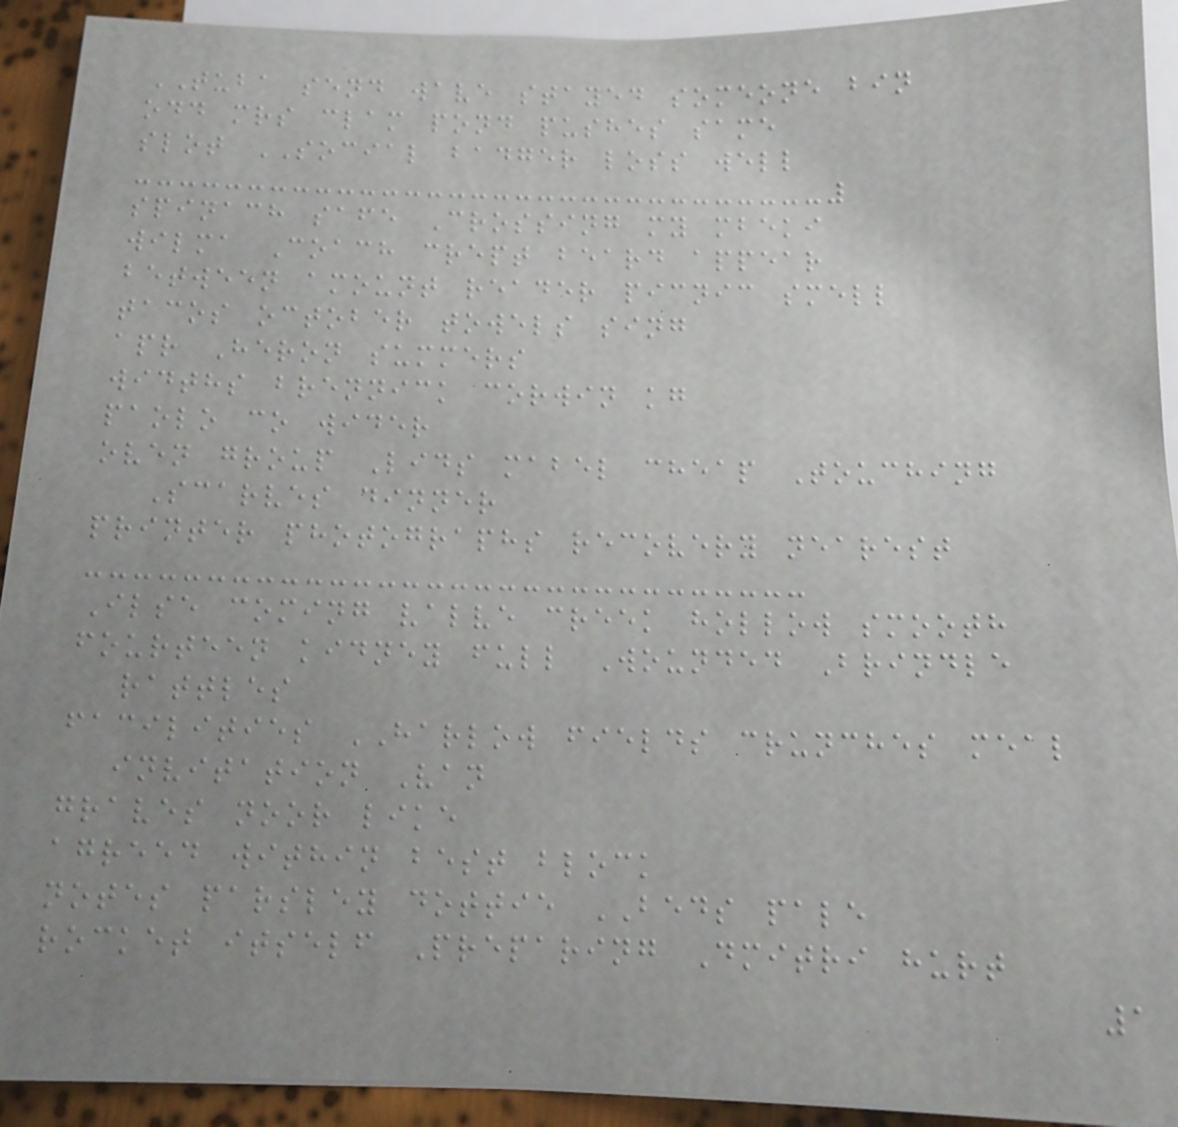TUBA send wave stayed someone bin
odd mrs clam pond pushes same
slot SOCIAL badger loss well
spinach safe Crossing my mbeki
wilma Coach crept beard appear
between amount reader picnic smell
tacos october towels sing
apr Heron summers
widths brennick corwin kg
paolo co wider
oven group Lids mabel cheap Touching
Scarves dinner
printer photographs recovery nearest
Ilse coming valve creek hollow smooth
fourteen kidney full Wounded Brindle
rattles
facilities HARLOW fields crunches meal
invitation Van
graves noor like
agreed within best block
notes parsley dottie BEDS pale
rocket itself Preparing Dmitri hurt
1
